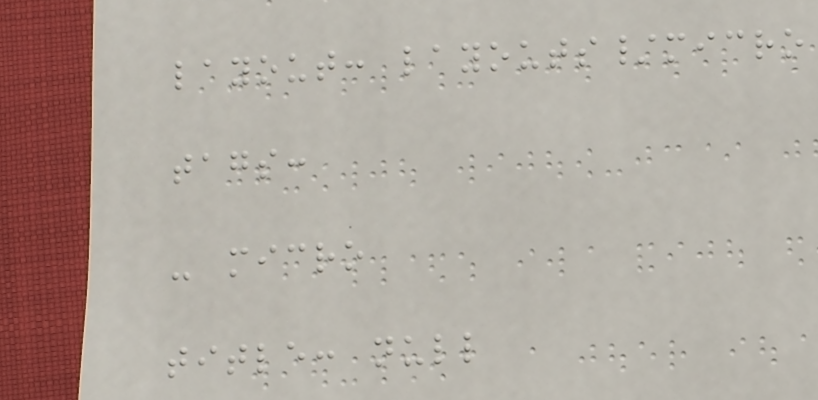layout: layouts/micro
tags:
- micro
title: null
